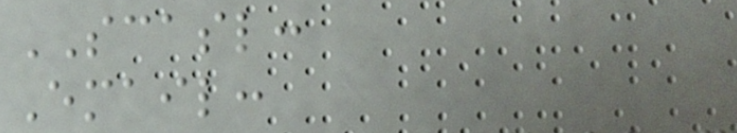SCASL:
Email:
